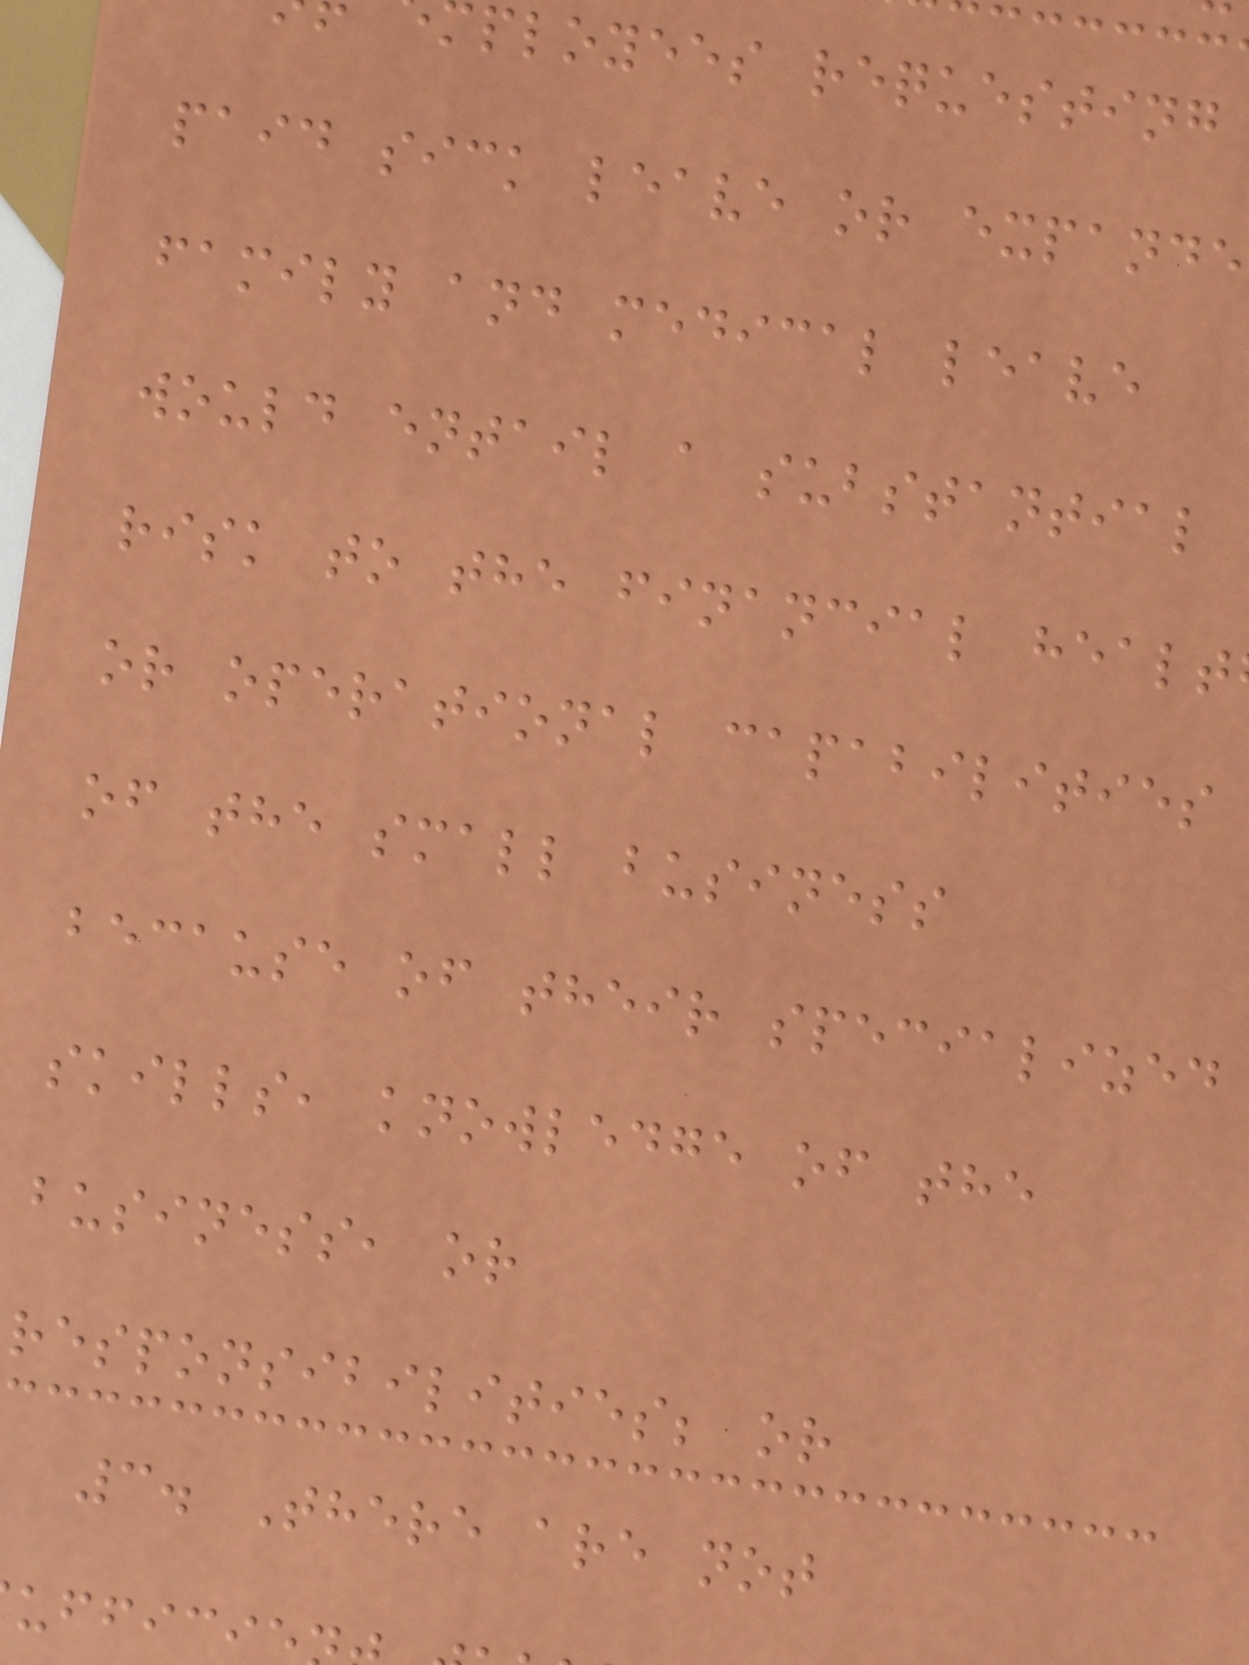ployees requesting
paid sick leave or expande
family and medical leave
would entail a substantial
risk to the financial healt
or operational capabilities
of the small business
because of their specialized
skills, knowledge of the
business, or
responsibilities; or
3. There are not
